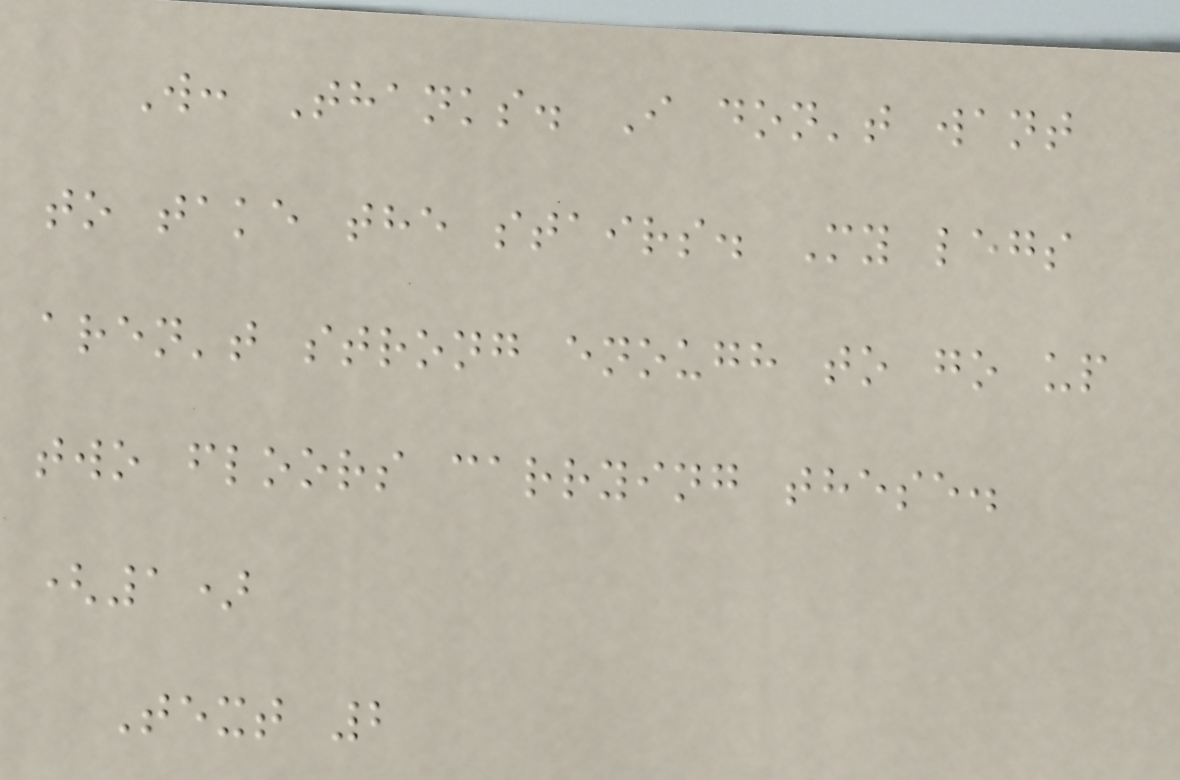W: Thanks. I don't want
to take the stairs. My legs
aren't strong enough to go up
two floors carrying these.
(1)
Text 2
